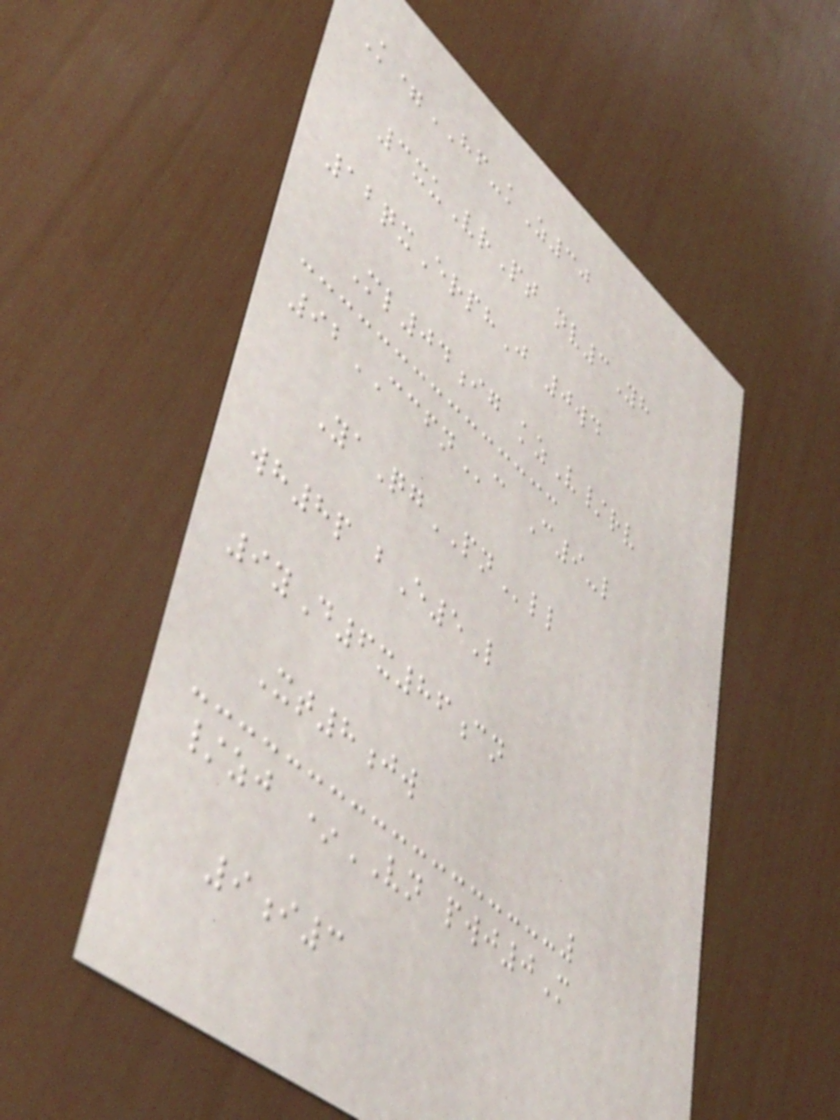K=HF-kZ30
3xuVrPt nv3Yh
12qxErphJ 0wd
Ml04ig kzV/rv
92CCFNc C9-l
YaQgPNll
wh8p bE5L
9yD6x86cn
Xt8jw
/zj *VN pwj0M
9i3
